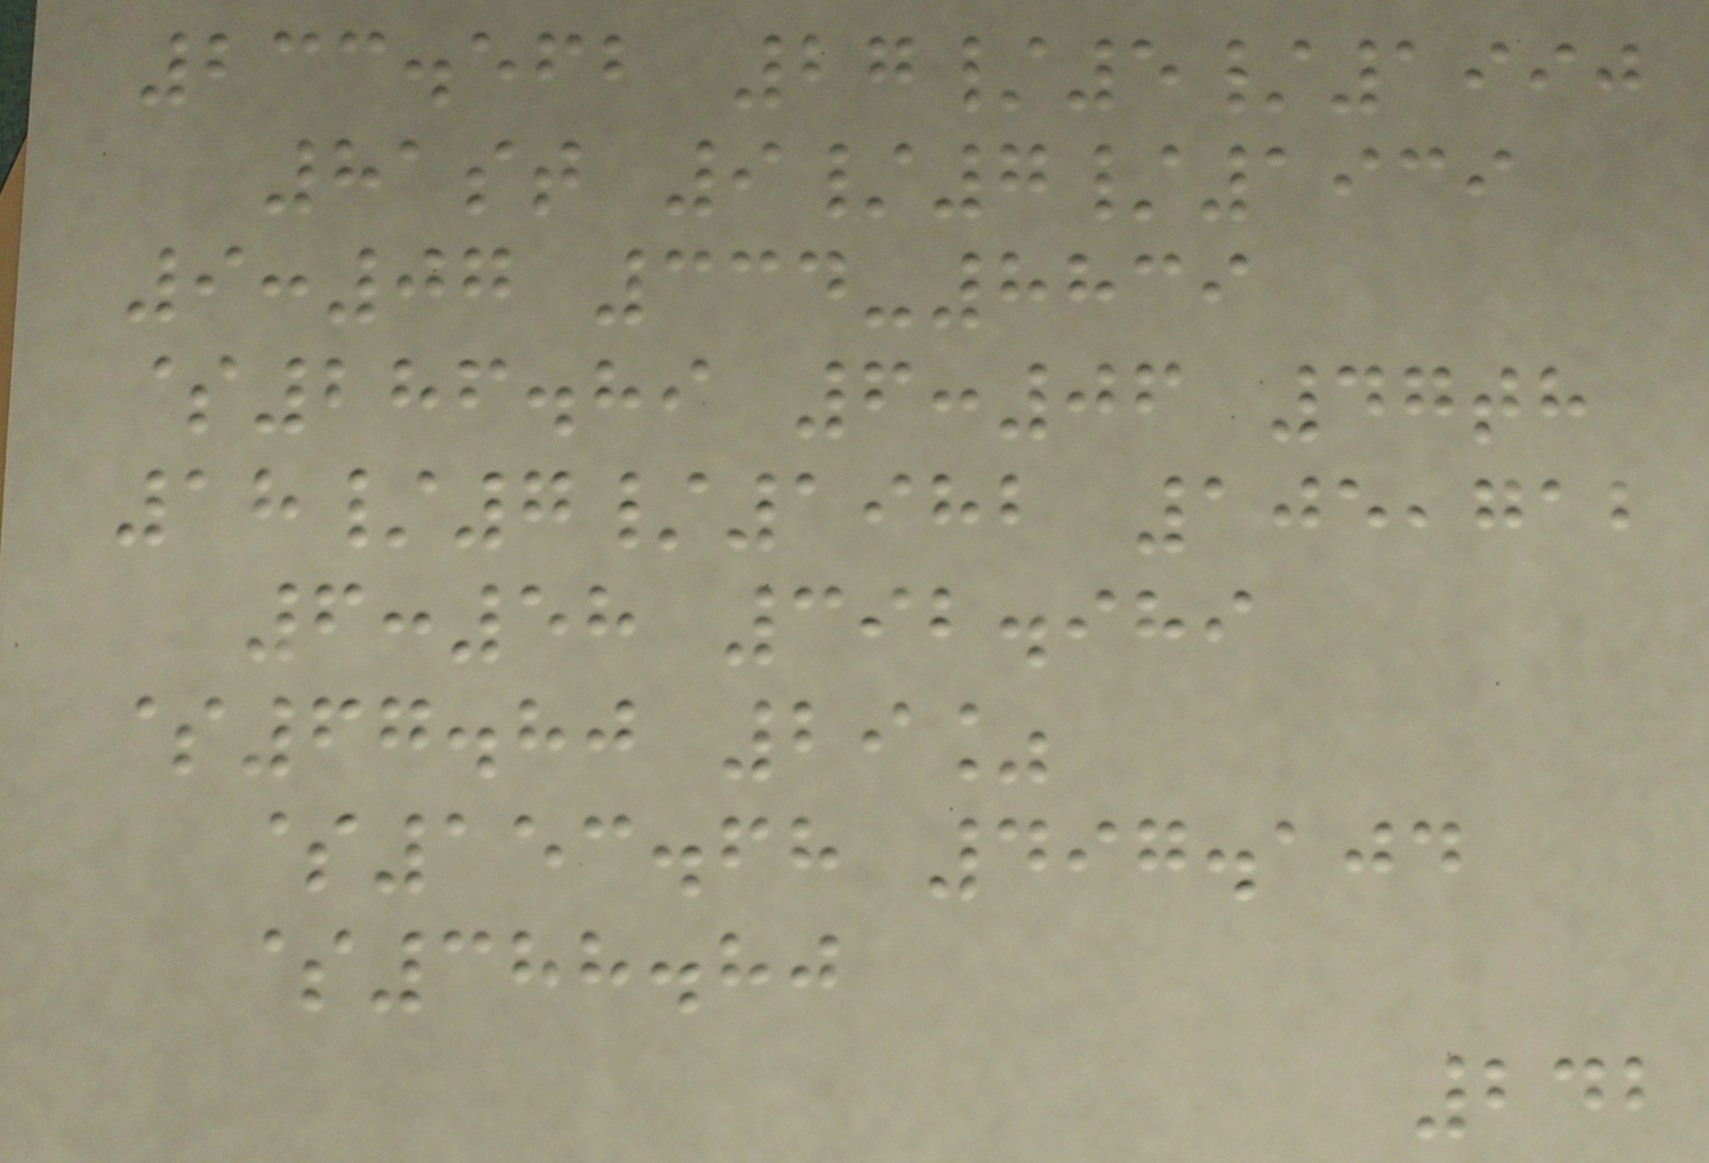233.562 27/5/1990
81st 9/7/1939
9:07 334-8839
$286.89 6:06 47th
18/7/1982 105,712
6:58 392.989
$67.80 29%
$153.68 497.104
$388.80
242
